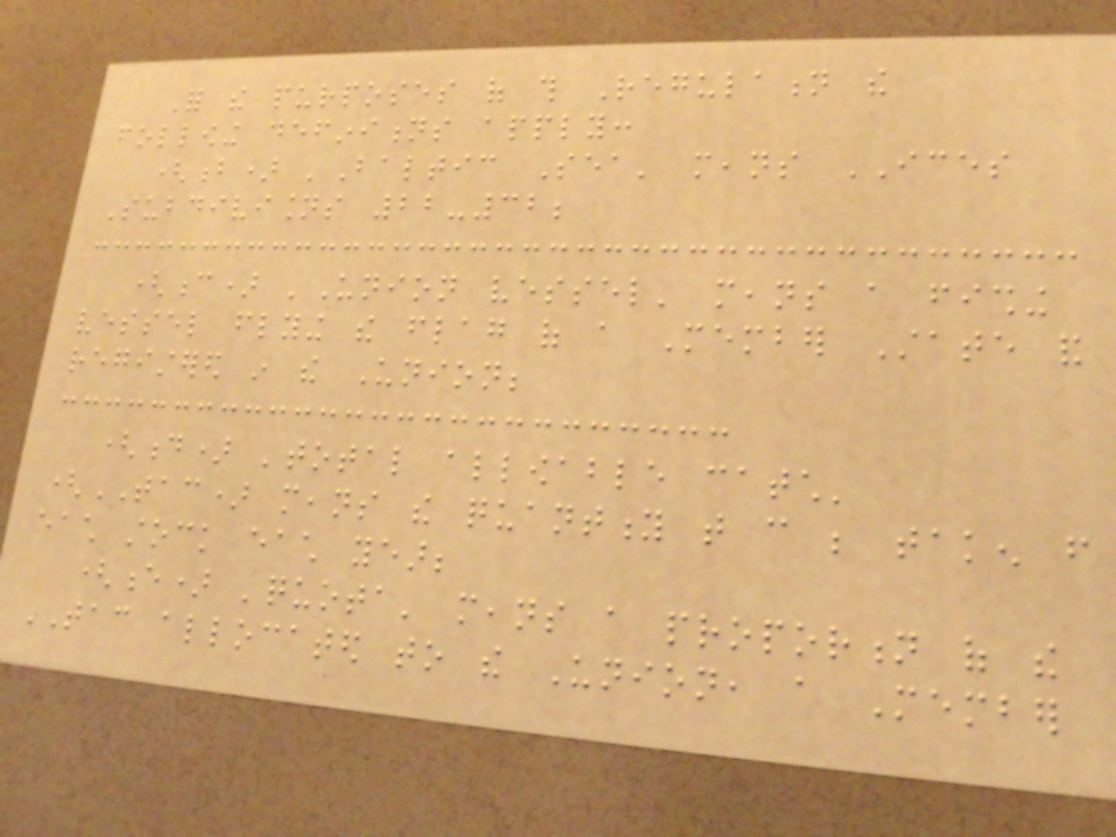For the purposes of this Regulation the
following definitions apply:
(b) 'Baltic Sea' means ICES
Subdivisions 22-32;
(c) 'Union vessel' means a fishing
vessel flying the flag of a Member State and
registered in the Union;
(d) 'total allowable catch'
(TAC) means the quantity that can be taken from
each stock each year;
(e) 'quota' means a proportion of the
TAC allocated to the Union, a Member
